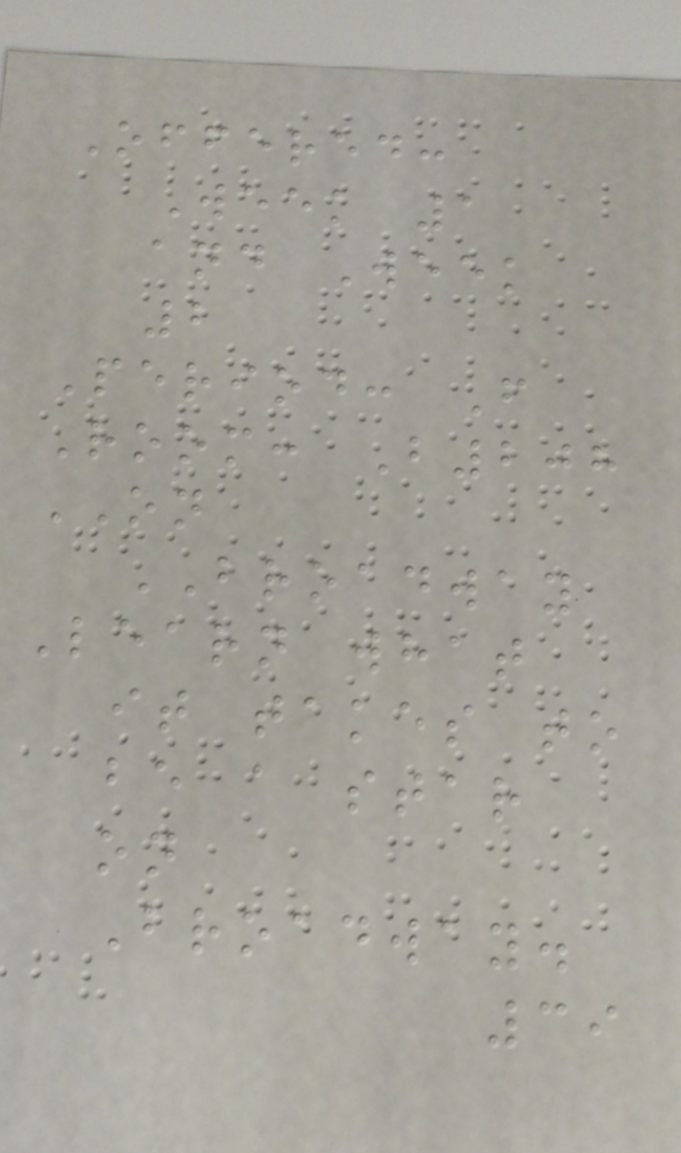Offered:
Week 1
and Week
2
Period: F
Room: B208
ON
BROADWAY
Learn what
it takes to
be a star
on
Broadway.
39
